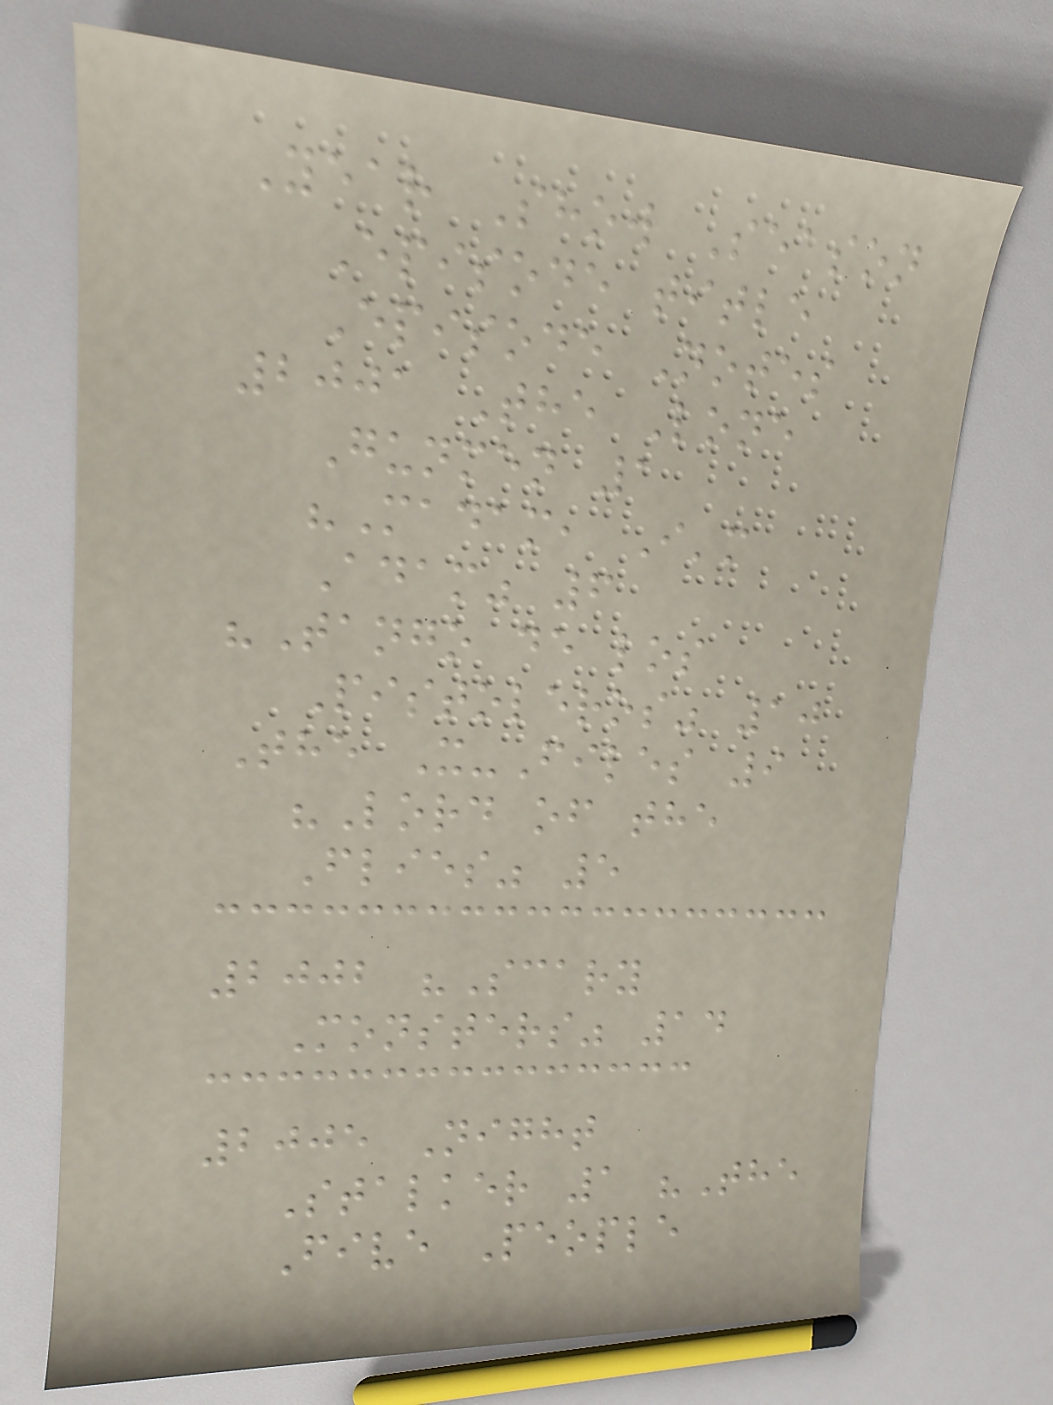Year Show Season
Episode title
Episode Notes
2001 The Lone
Gunmen 1
"Madam, I'm
Adam" 6
"Tango de los
Pistoleros" 10
The X-Files 9
"Lord of the
Flies" 5
2002 "Scary
Monsters" 14
2005 Night
Stalker 1 "The
Five People
